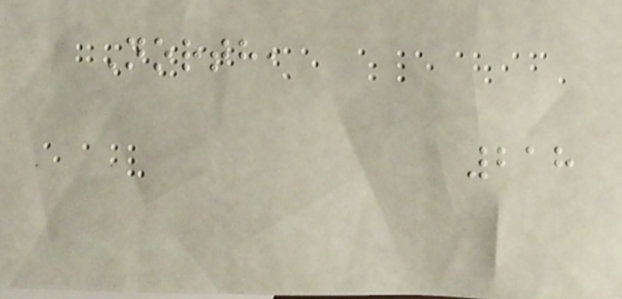North,
218
